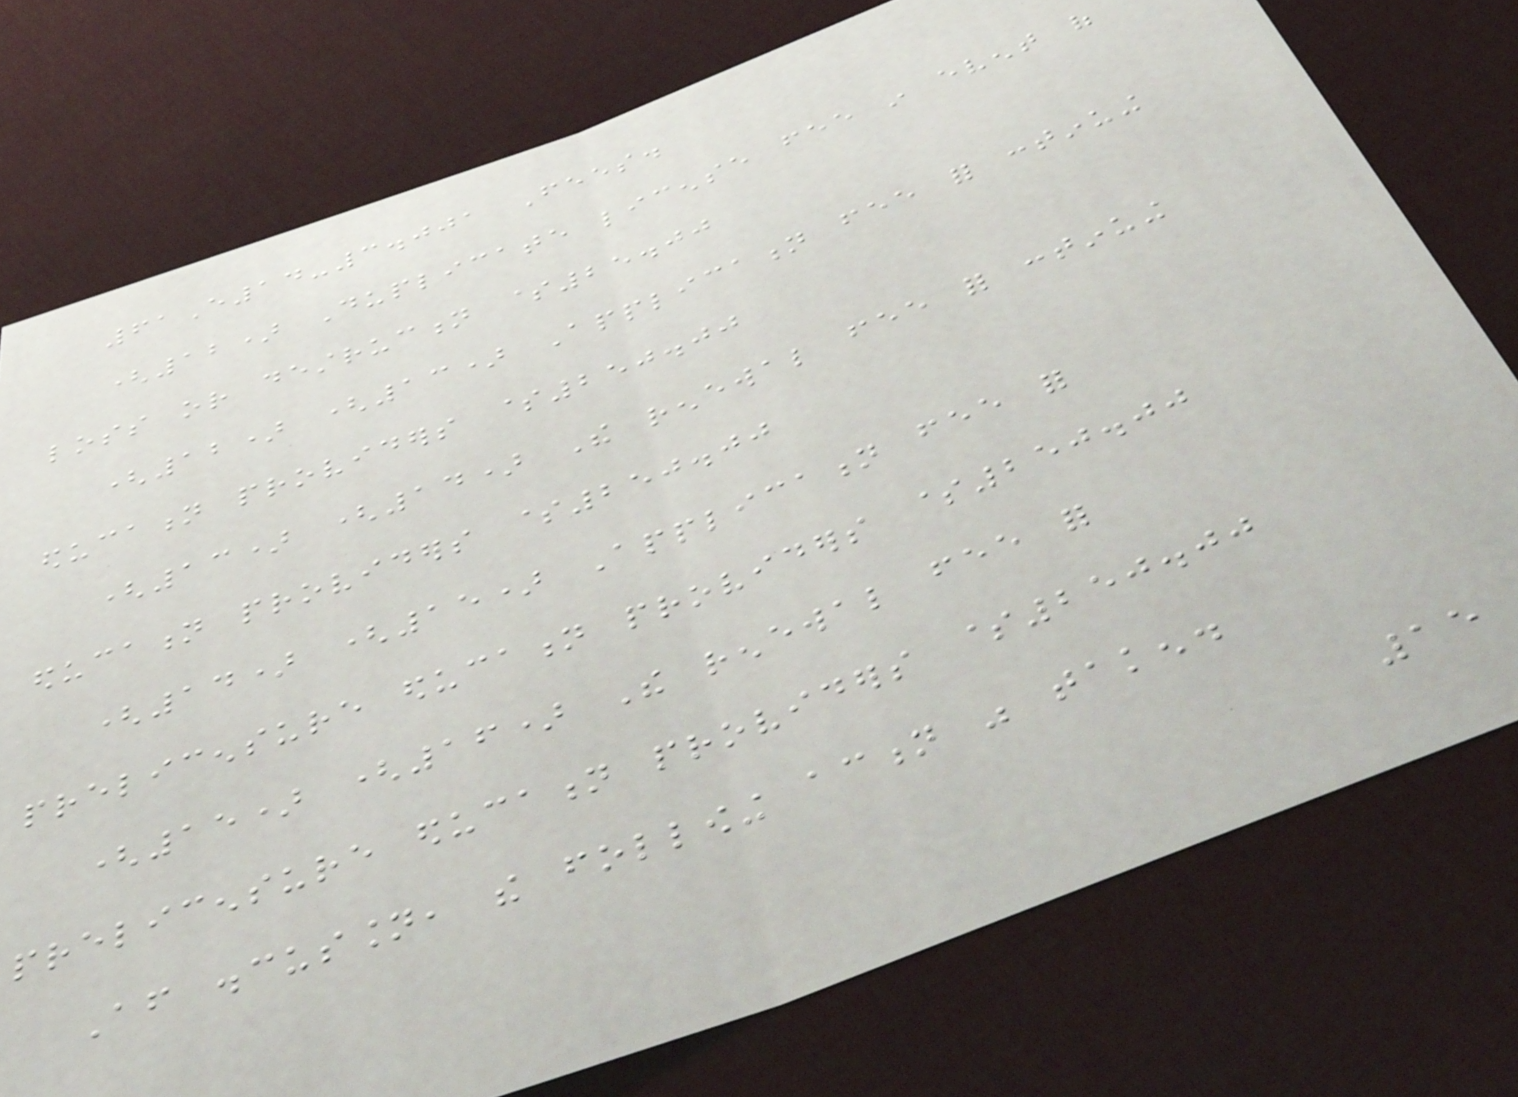61E14-3.001 Fees.
(12) Duplicate license fee in event of
loss or destruction $25.00
(12) (13) Application fee for continuing
education providers $250.00
(13) (14) The renewal fee for continuing
education providers $250.00
(14) (15) Application fee for
prelicensure education providers $250.00
(15) (16) The renewal fee for
prelicensure education providers $250.00
After discussion, the following action was taken.
15
